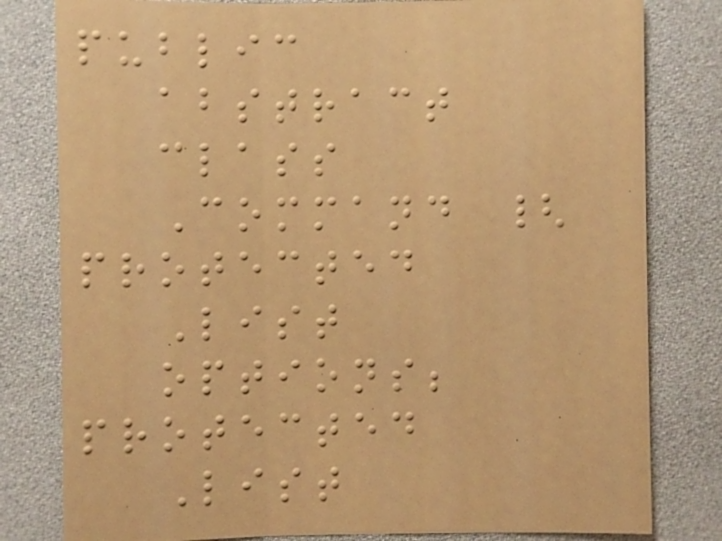public
abstract
class
Command {
protected
List
options;
protected
List
